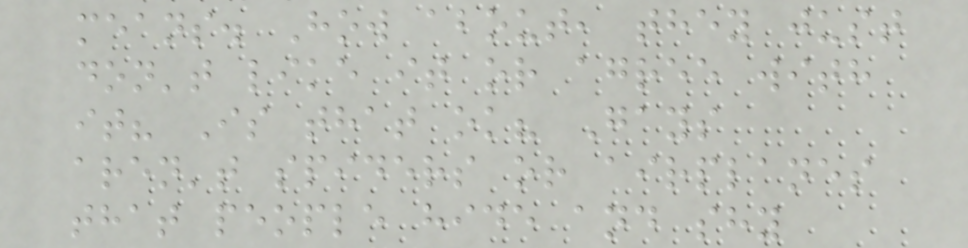means. How about, they just
don't like it or agree with
it? Is that ok? Gays
aren't spiders or airplanes
that people hide and shy
